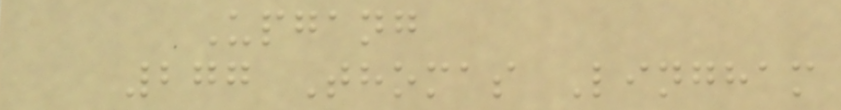Upgang
277 Thomas Lingham
